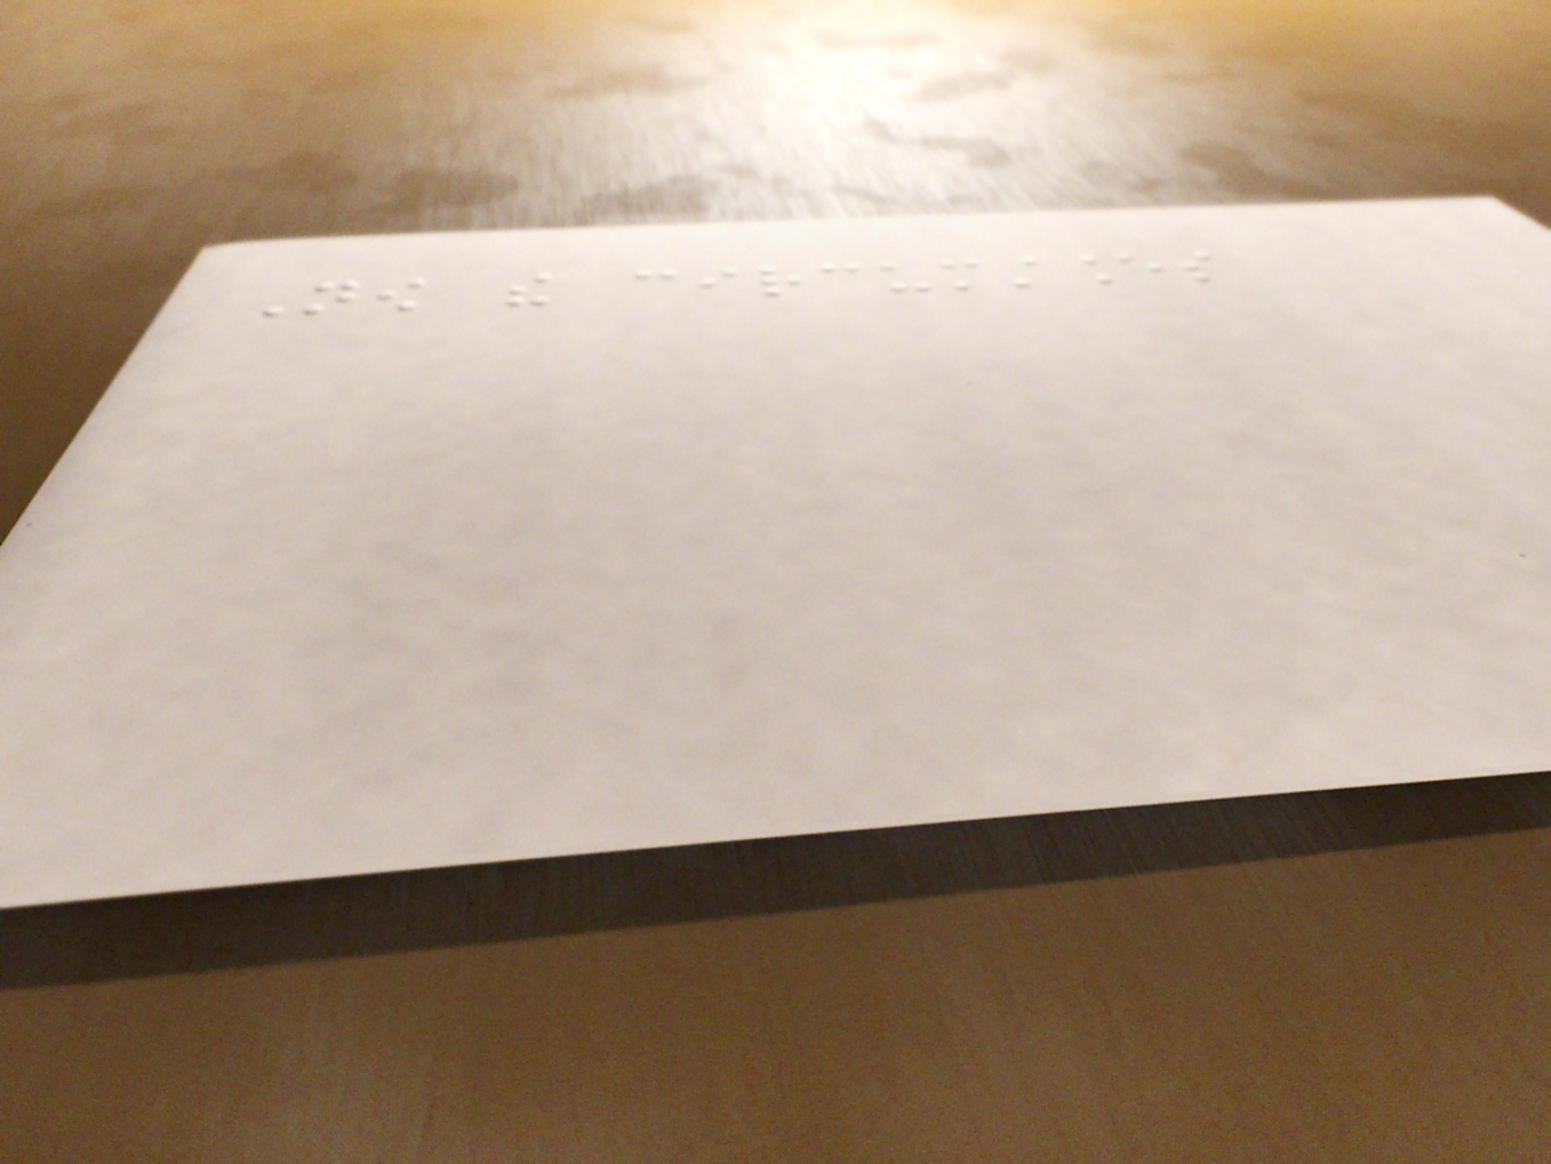Now the circumstances
